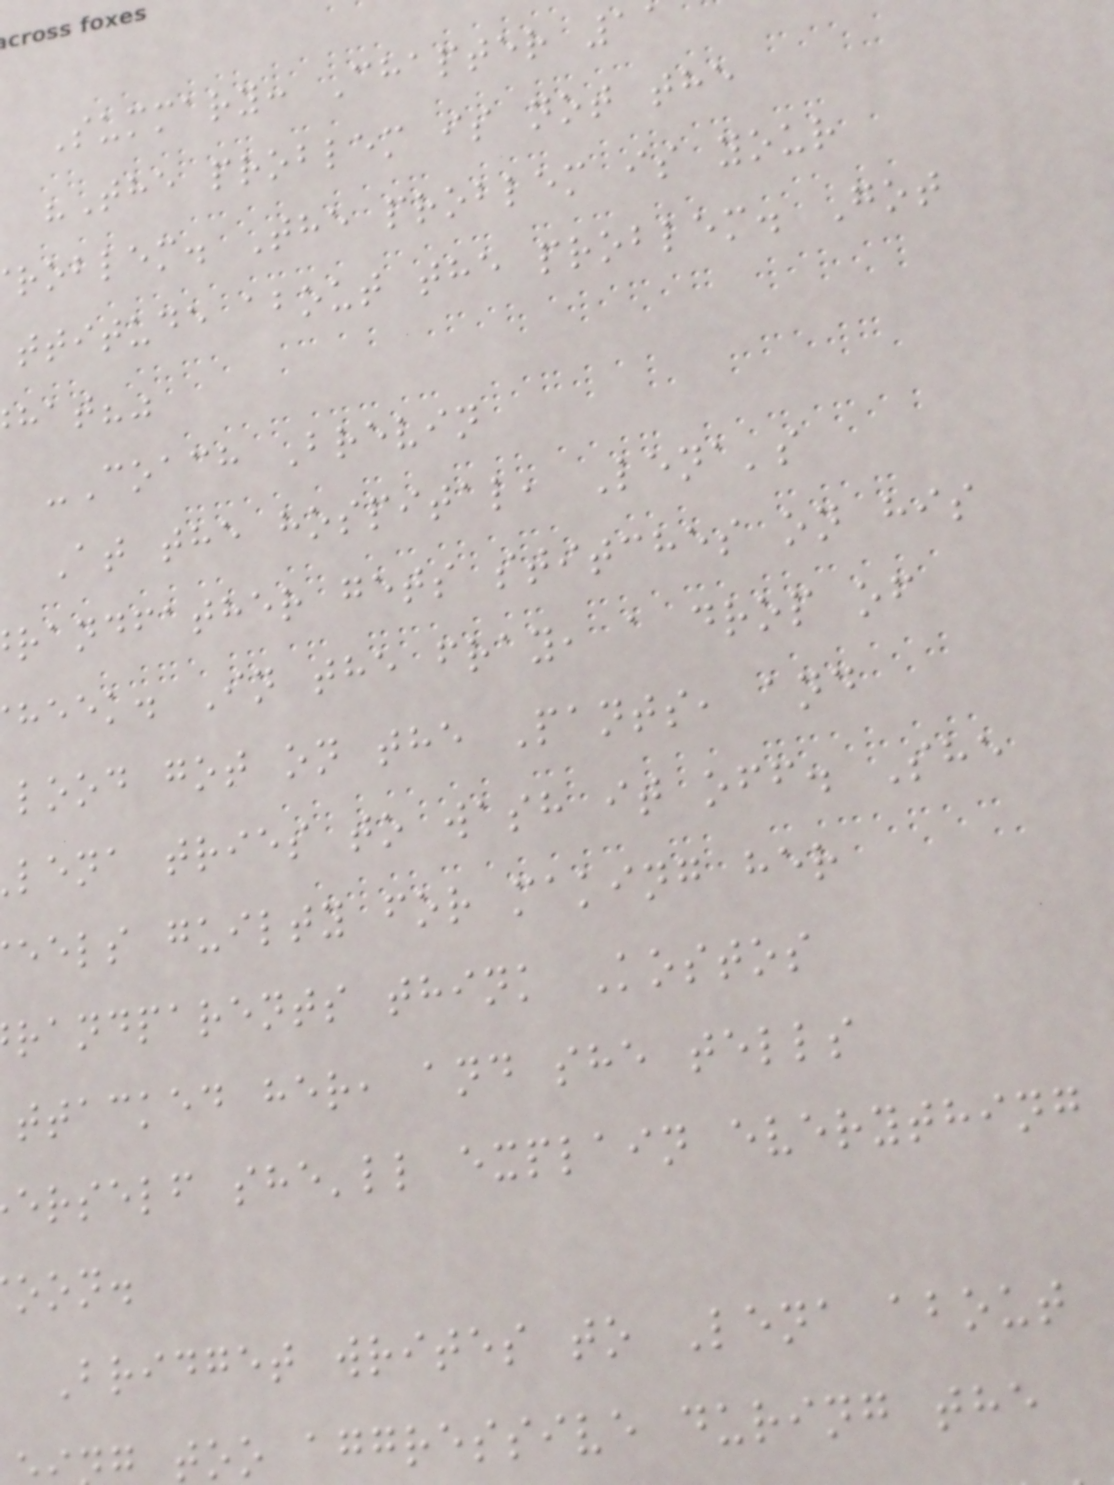Summary: Chapter 11
"The problem is not the
roblem. The problem is your
ttitude about the problem. Got
hat?"
-Coach Brevin
At the hospital, Lena's
randfather gets stitches on his
heek. In the fray, a drop of
lood got on the Pants, and
lena tries to wash it off. She
eels guilty for making her
randparents think Kostos
ttacked her, and she tells
erself she'll explain everything
oon.
Bridget writes to Lena about
too aggressive during the
